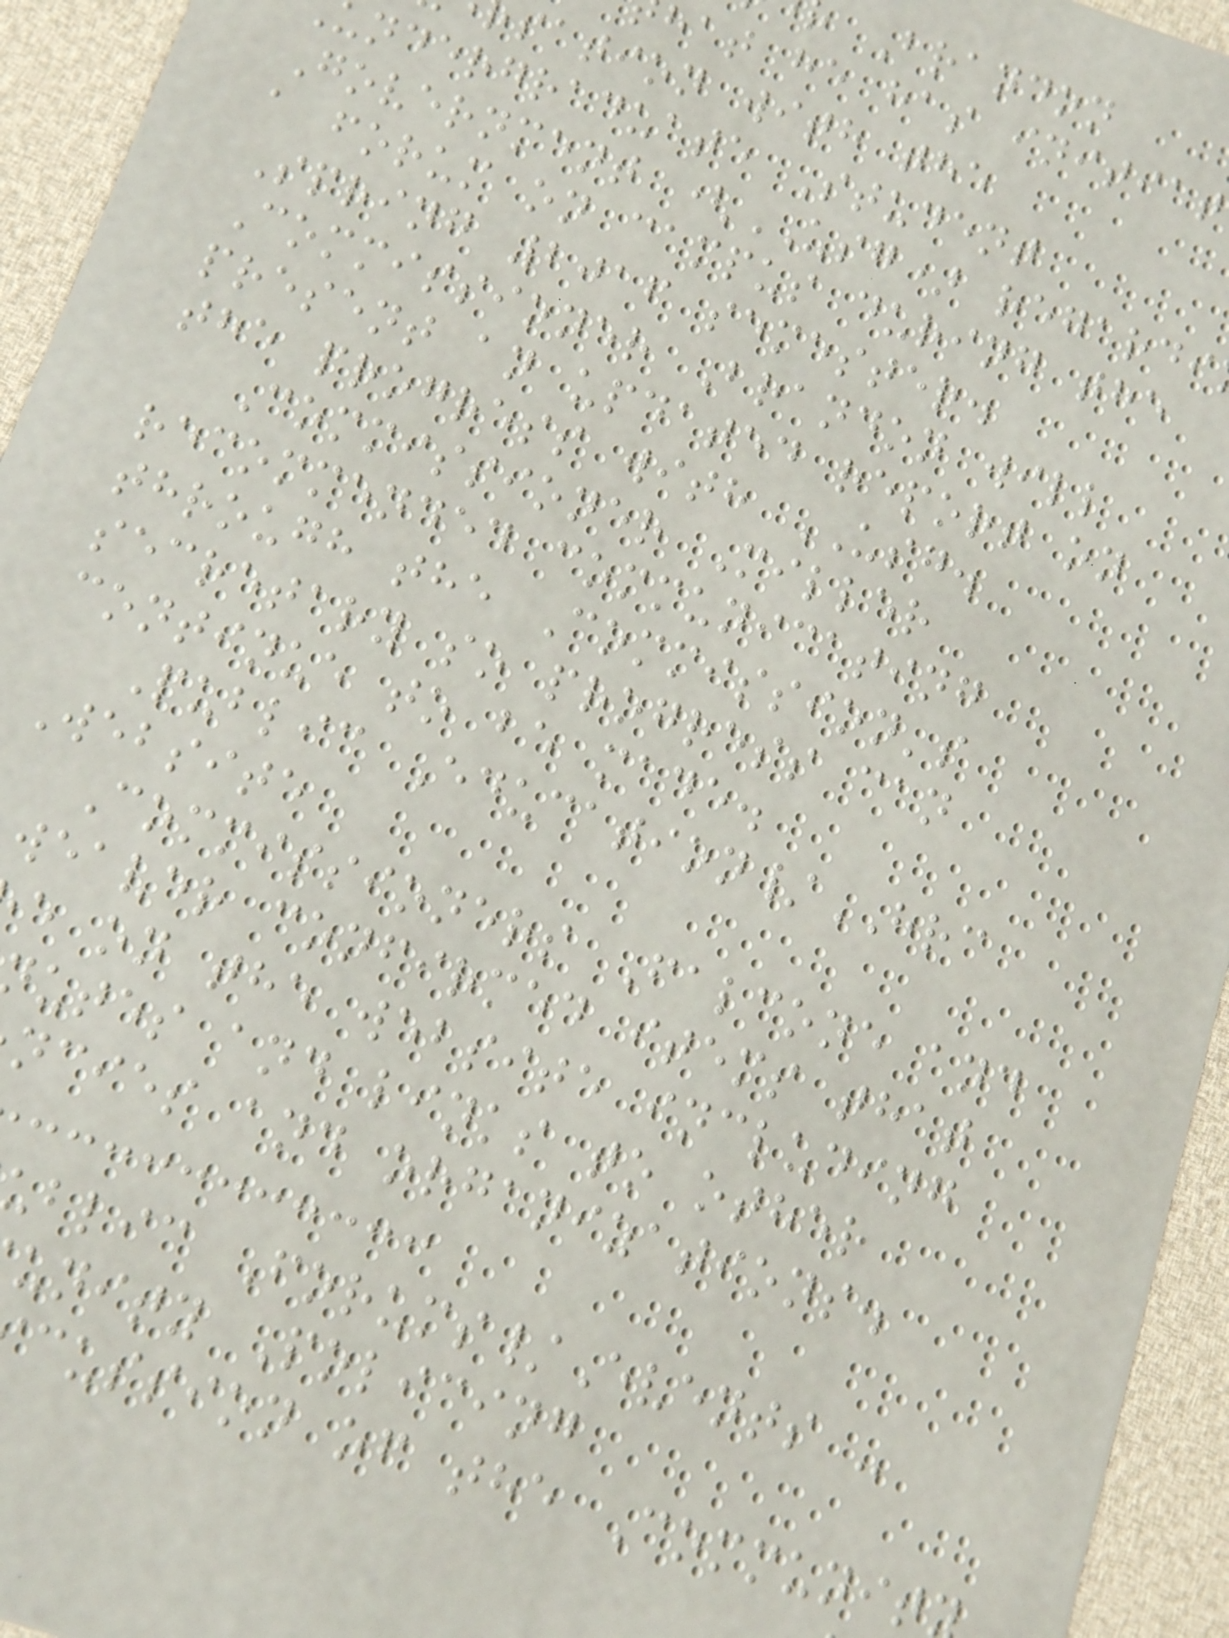Brandon
hat he has initiat
sation with the
ndergraduate Student
Government (USG) regardi
a forum on campus during the
Spring 2016 semester.
Commissioner Brandon will
present an updated report on
the progress with USG.
Commissioner Miller
recommended communicating
through the Commission's
secretary so progress can
continue to be made.
Public Education/HRC
Website
Commissioners Falcone and
weaver confirmed items that
e on the website including
utes and links to other
ncies and organizations.
blic Forums/Events -
unity Policing
cussion of the Communit
